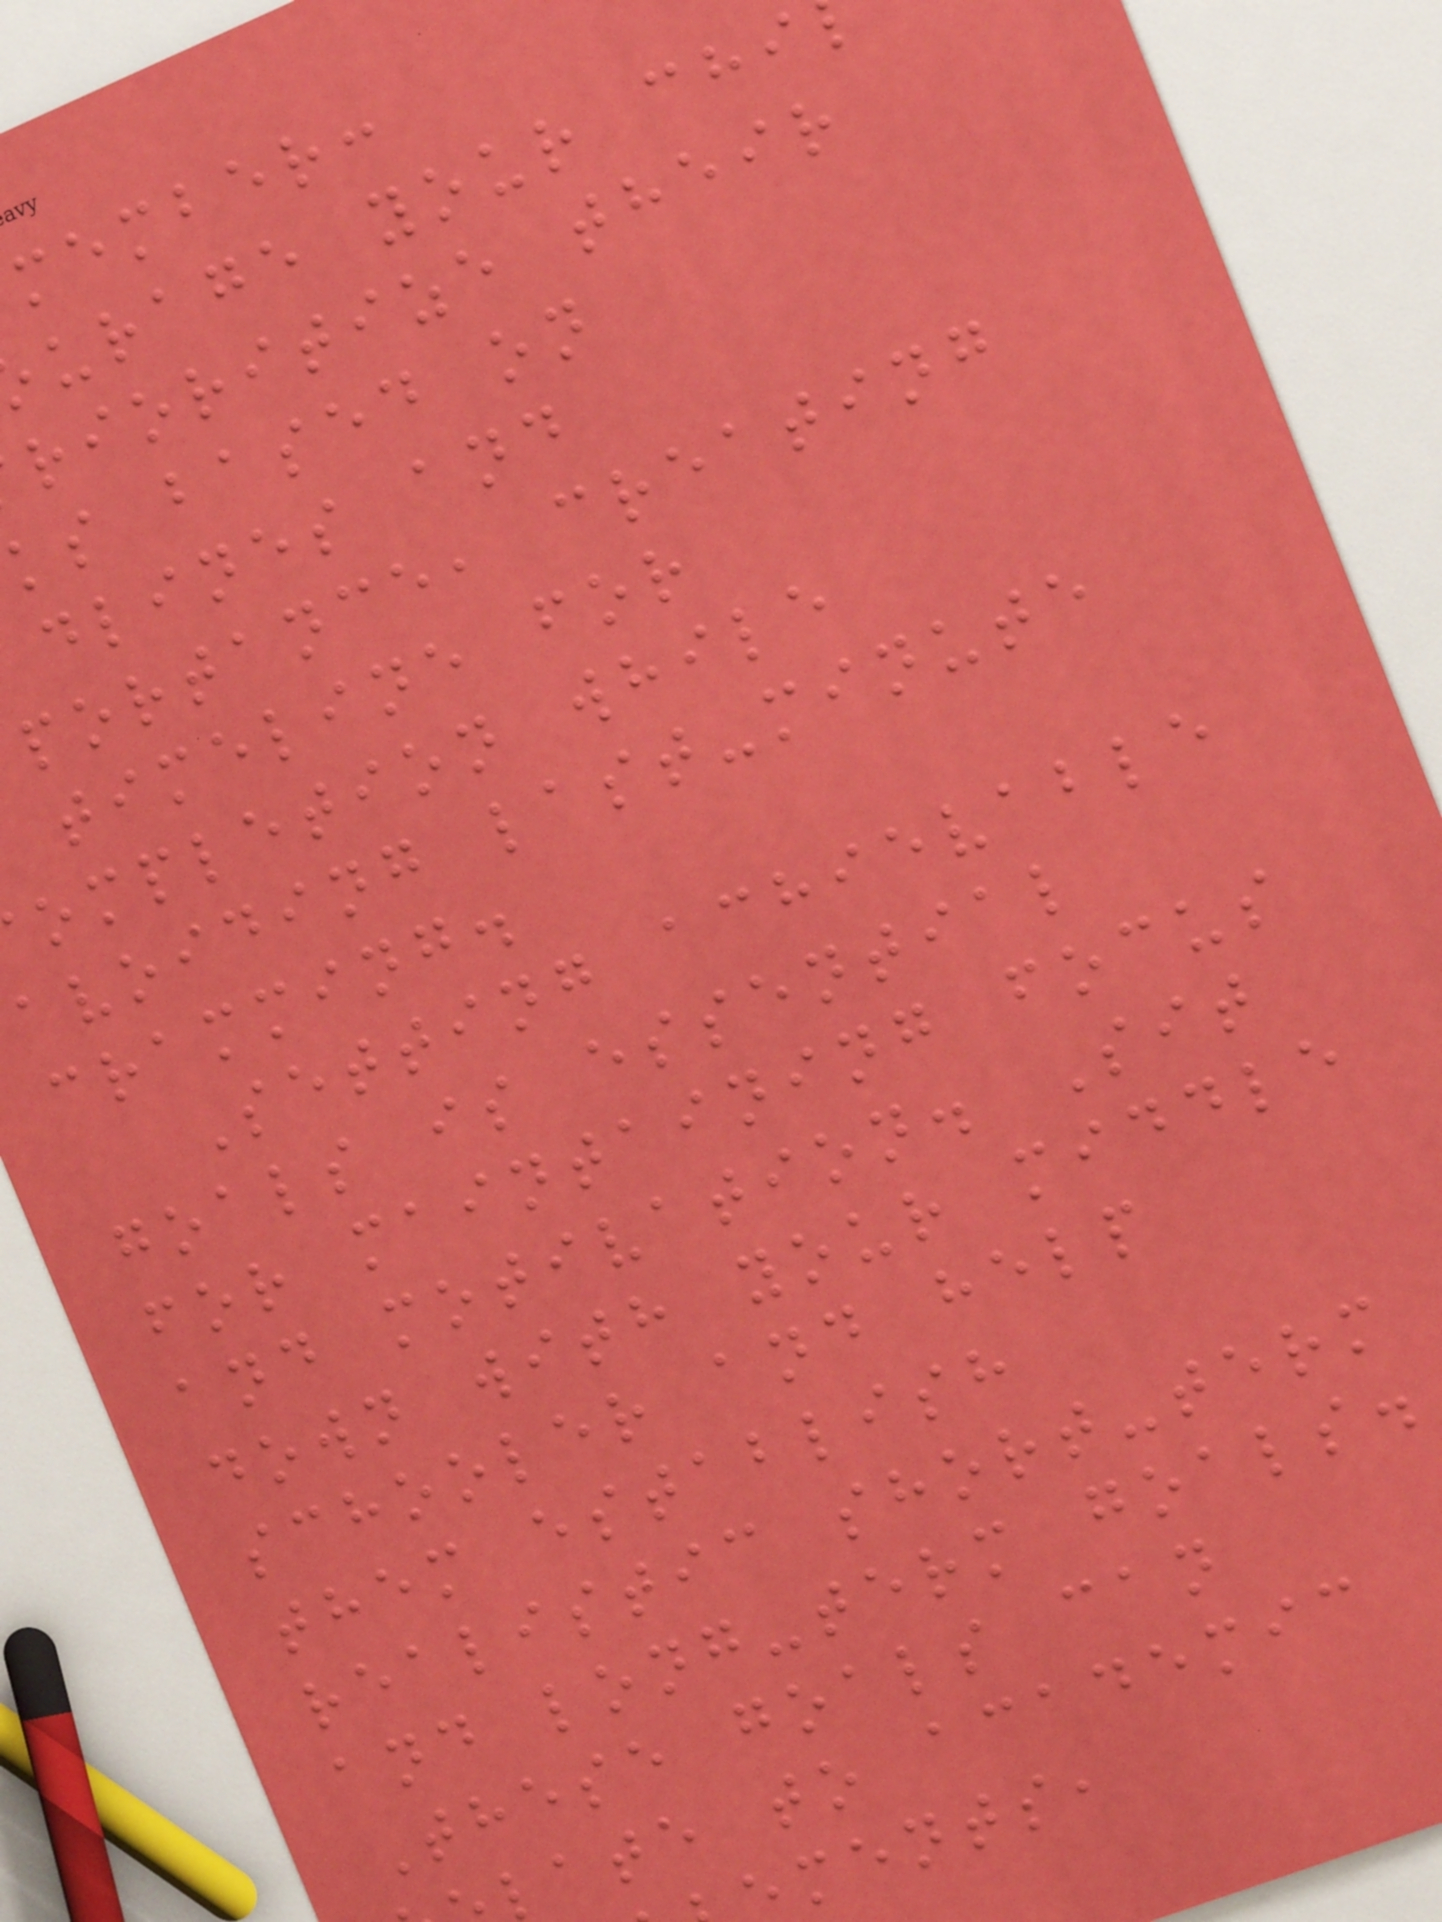member:
urage your chi
rioritize their
ks based on
dlines and
portance, creating
timeline for
ompletion while
avoiding last-minute
cramming.
Setting achievable
goals is essential
for maintaining focus
and motivation. Sit
down with your middle
schooler and help
them establish
realistic short-term
and long-term goals.
These goals can
late to academic
ments,
